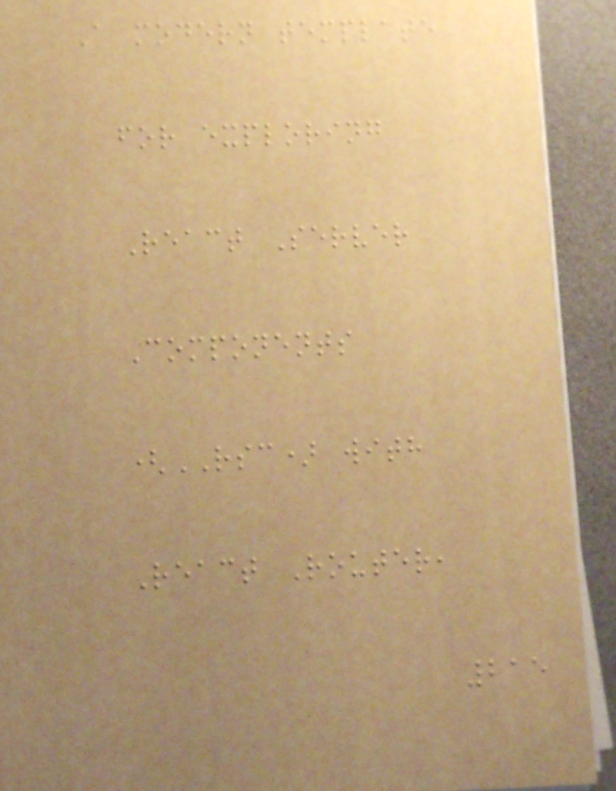A modern template
for exploring
React Server
Components
(RSC) with
React Router,
215
